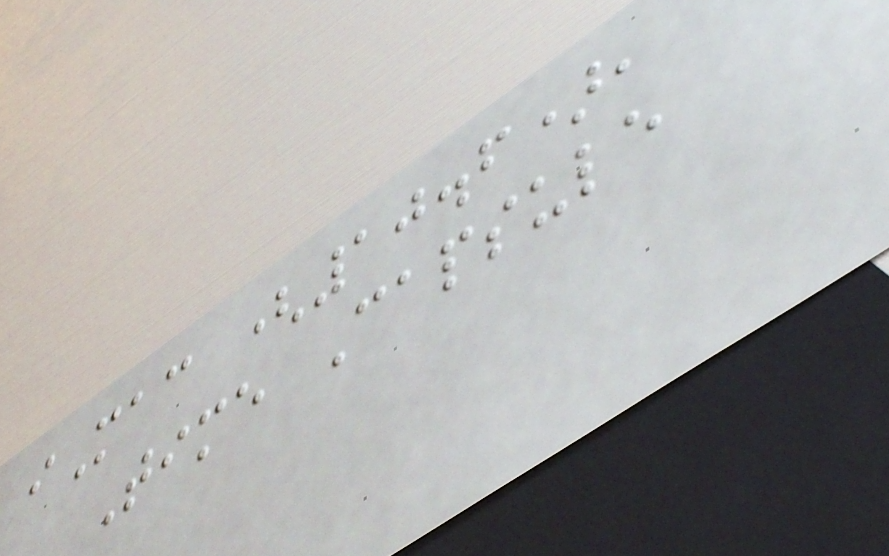iMac (10.6),
Time Capsule
